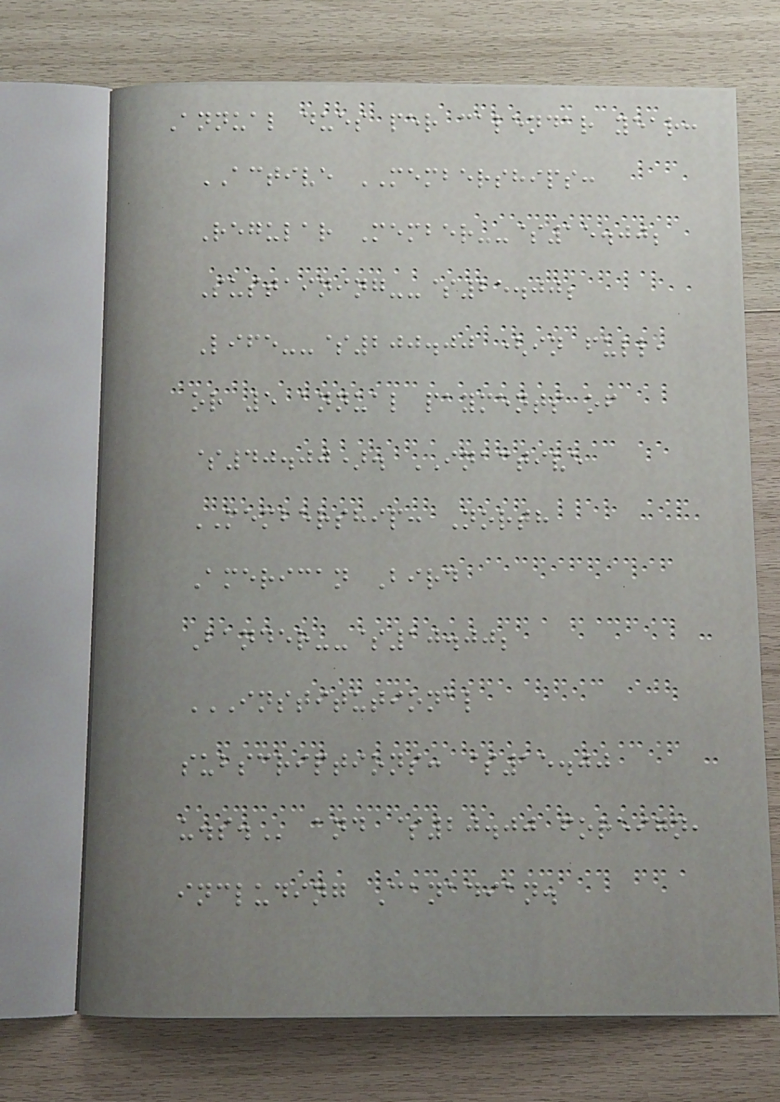Annual dues per calendar year:
ACTIVE MEMBERSHIPS:
Regular Member--$15.00;
Sustaining--$25.00;
Life--$200.00 (in full,
or 5 annual payments of
$40.00). INACTIVE
MEMBERSHIP: North
American Bird
Bander--$10.00;
INSTITUTIONAL
SUBSCRIPTIONS: $15.00
U.S. and $20.00 foreign,
including Canadian.
